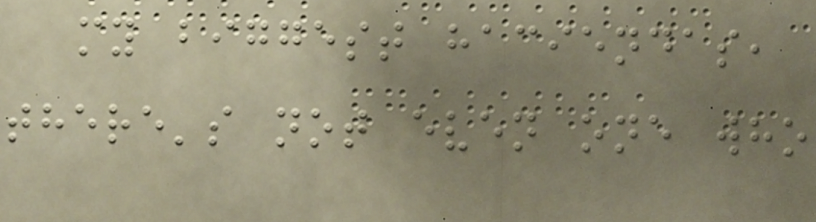my biggest haciendas,
there's not even one who
